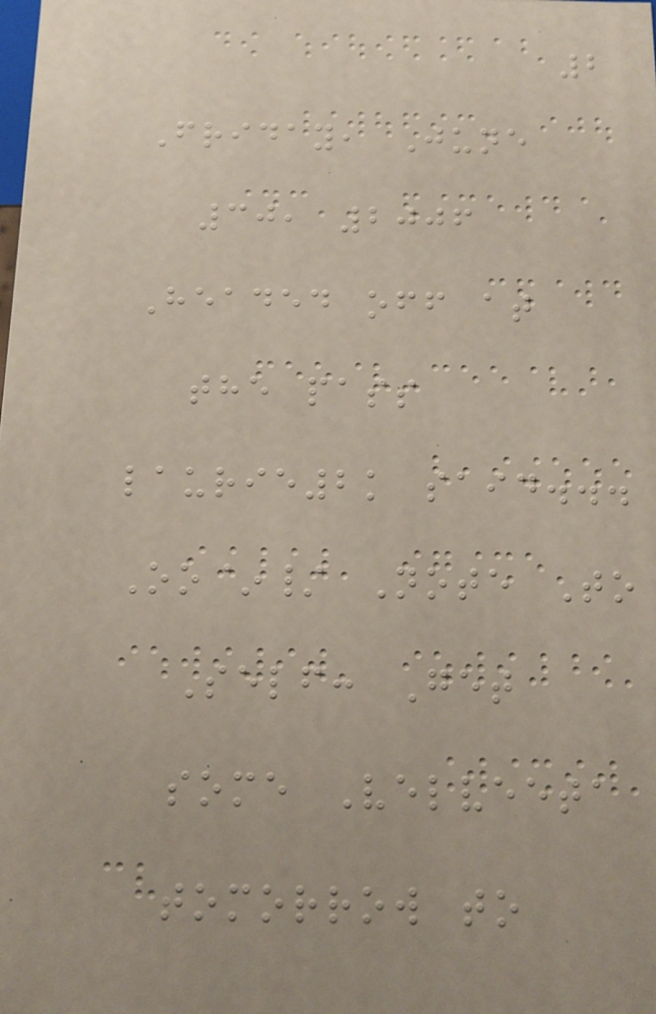2
Friday, June
30, 2006
Headed off at
the pass
laurie2k said...
Oo~/ Note To
Self: Get
some Velveeta
tomorrow to
